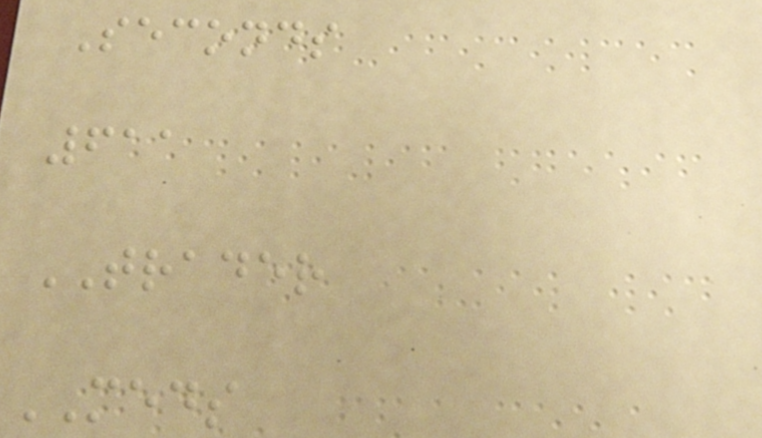Seconds
611
TRADER
MEDS
